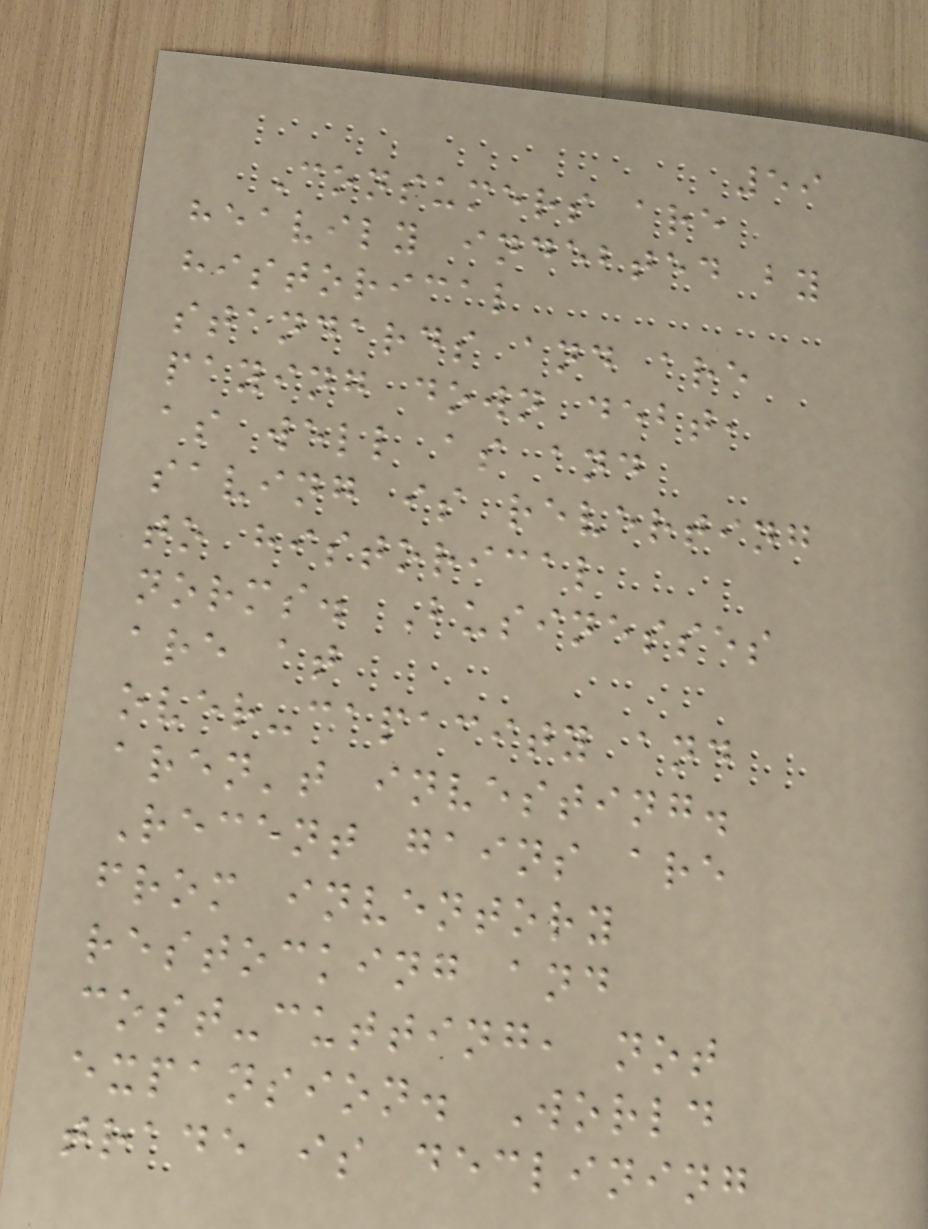59
Consumers are
heavily indebted by
historical
standards and are
paying down debt,
as well as and
saving is reverting
to historical
norms. Businesses
are at
over-capacity and
aren't investing.
Recent gains are
from inventory
restocking and
cost-cutting, not
expansion. World
trade is declining
